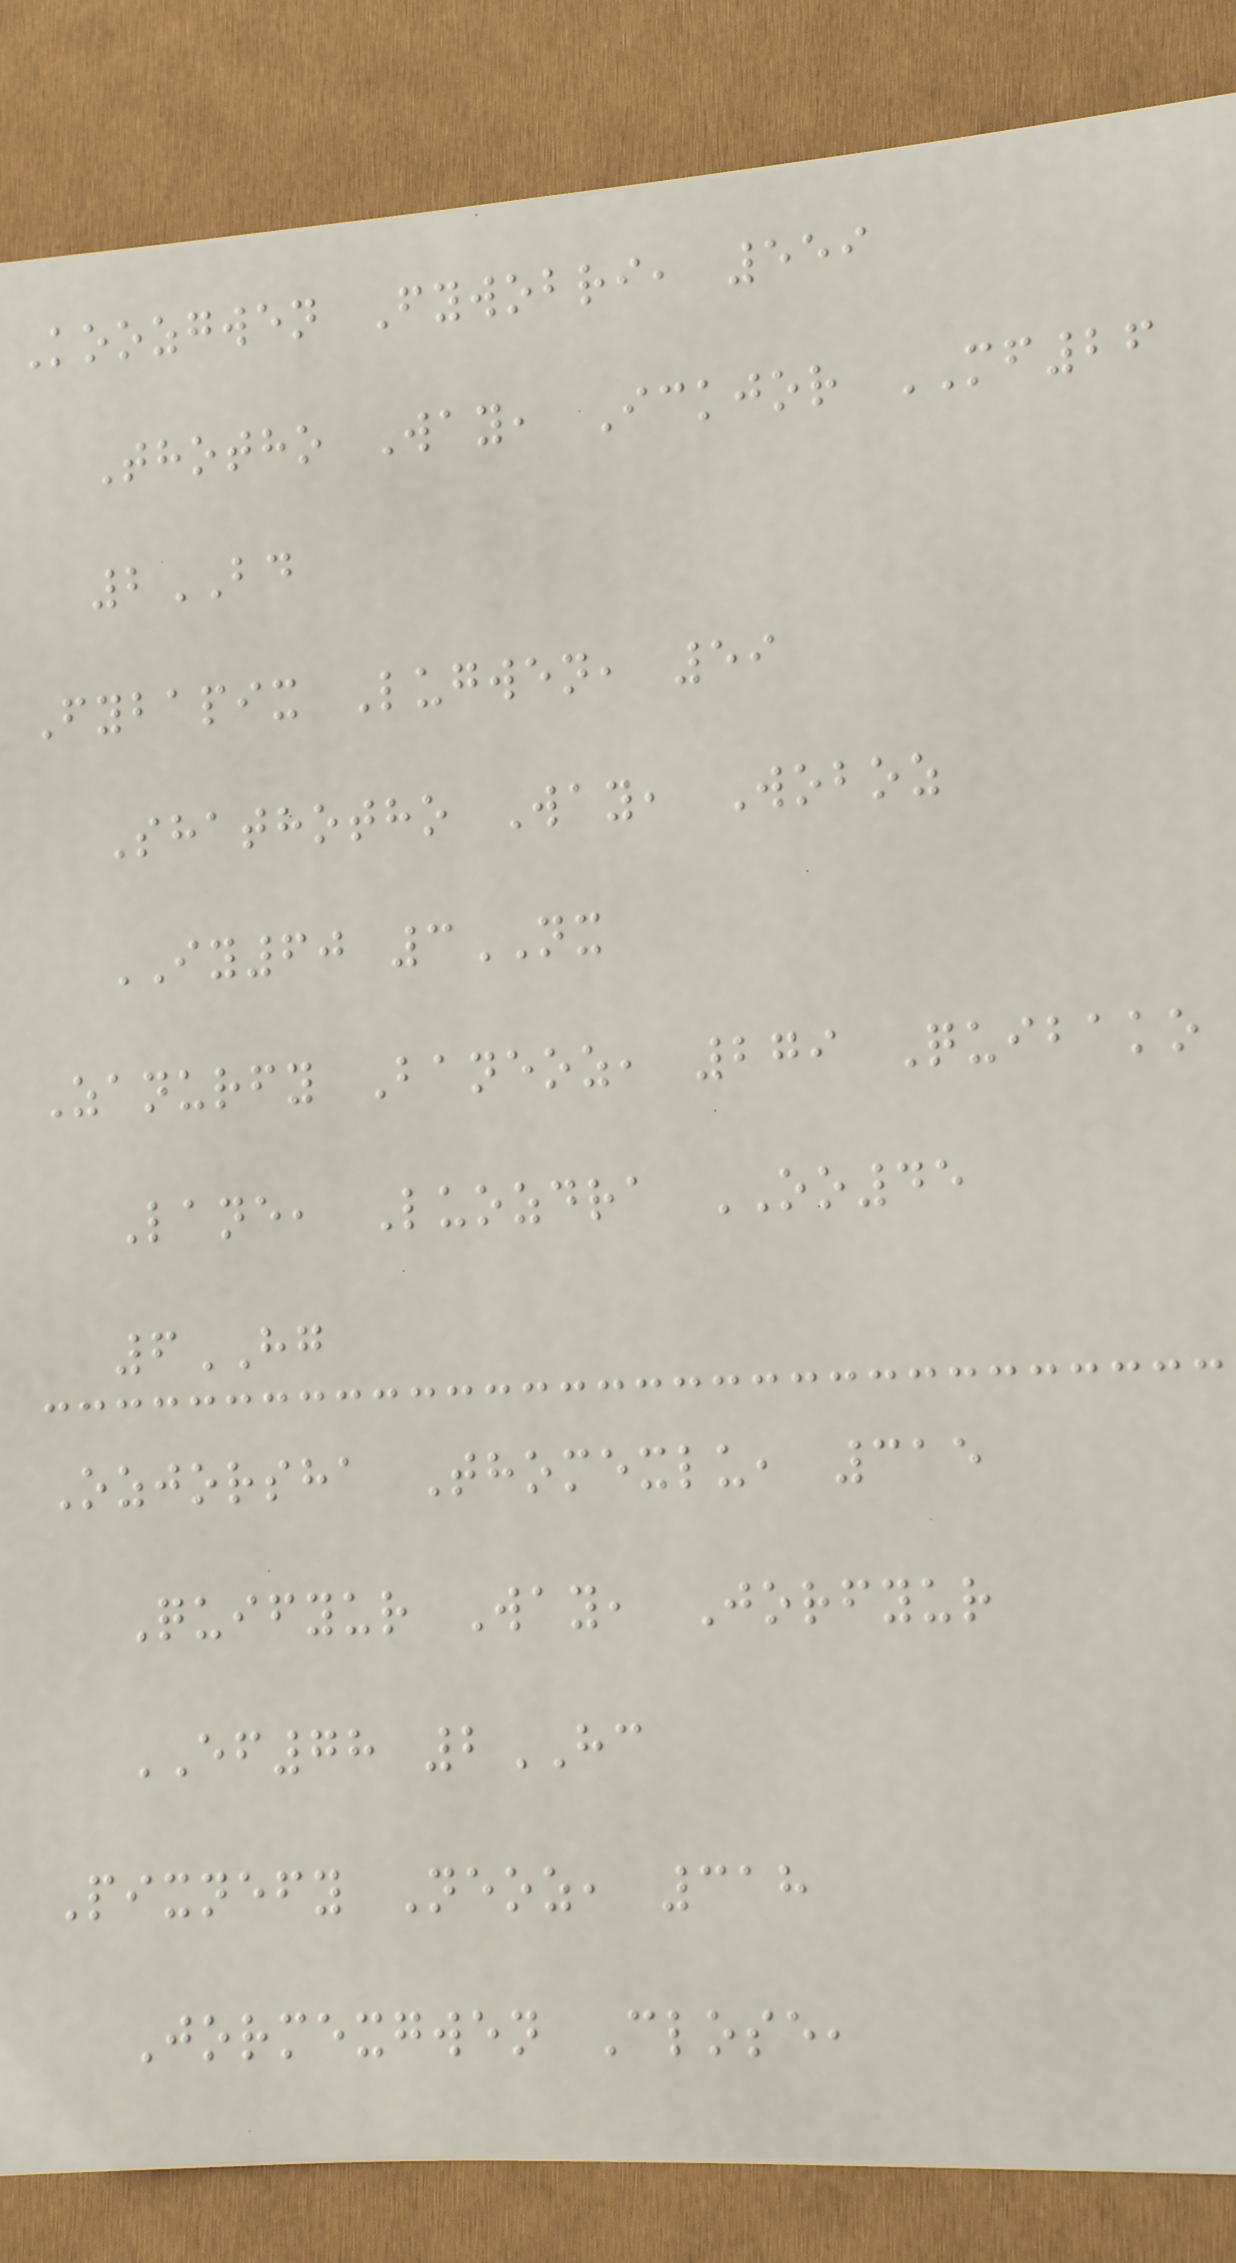Koozgwen Fywobri, 559
Thotho Way, Ickjor MF26
2BD
Fybapix Lugwen, 59
Shathotho Way, Woboz
IY60 3NX
Zanurfy Baneoz, 279 Quibako
Lane, Luozdra OO45
6HG
Ozjorsha Thomexlu, 315
Quifyur Way, Jorfyur
EF78 2HC
Pixnefy Neoz, 318
Jormexgwen Close,
